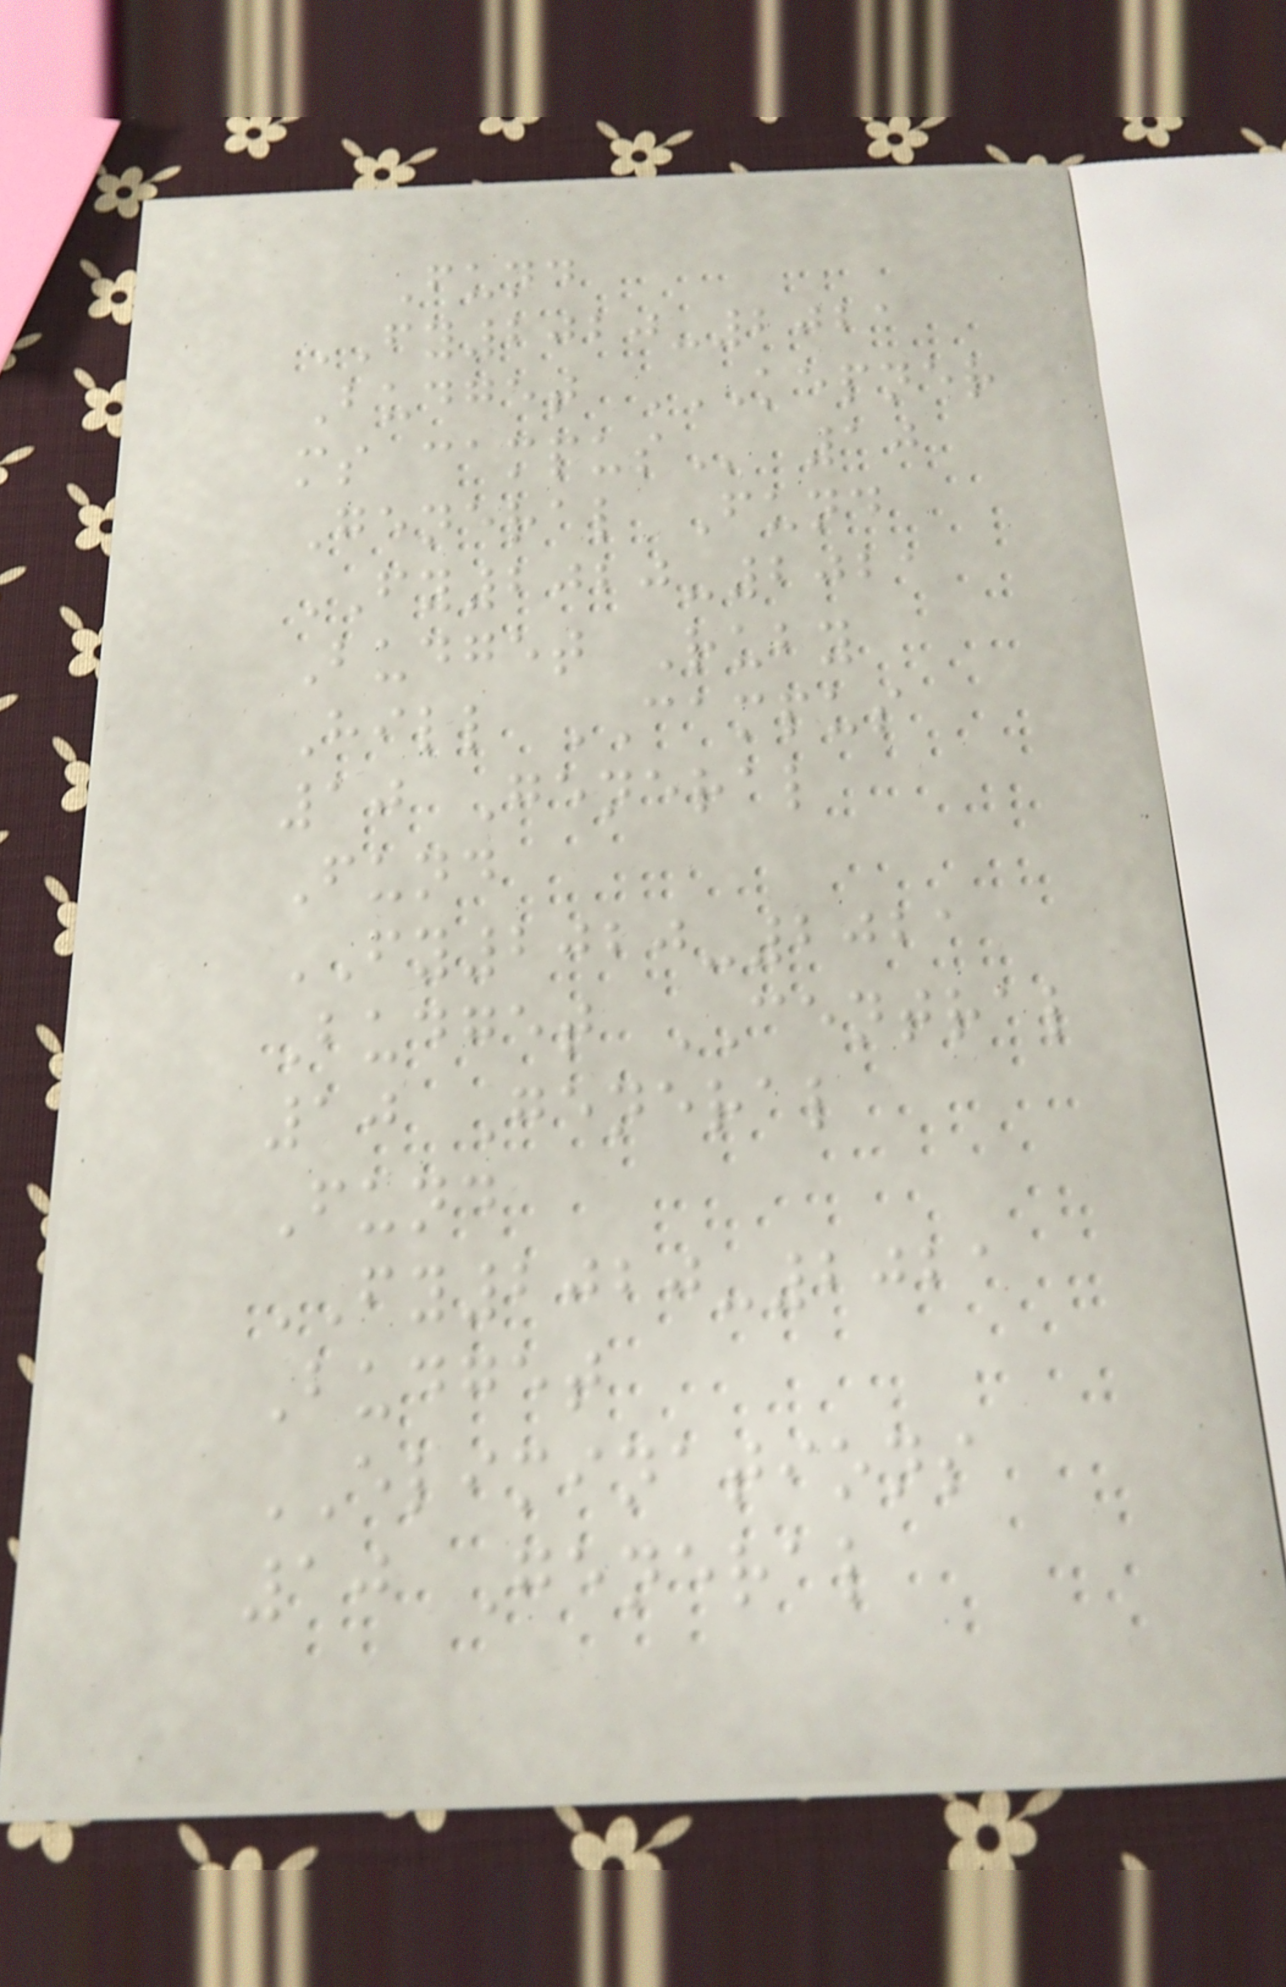Fund
FY2020-2021
Budget KEPNER
MS CAMPUS 10
General Fund
FY2020-2021
Budget Ruby
Hill CAMPUS
10 General
Fund
FY2020-2021
Budget CENTRAL
10 General
Fund
FY2020-2021
Budget
ELIMINATIONS
10 General
